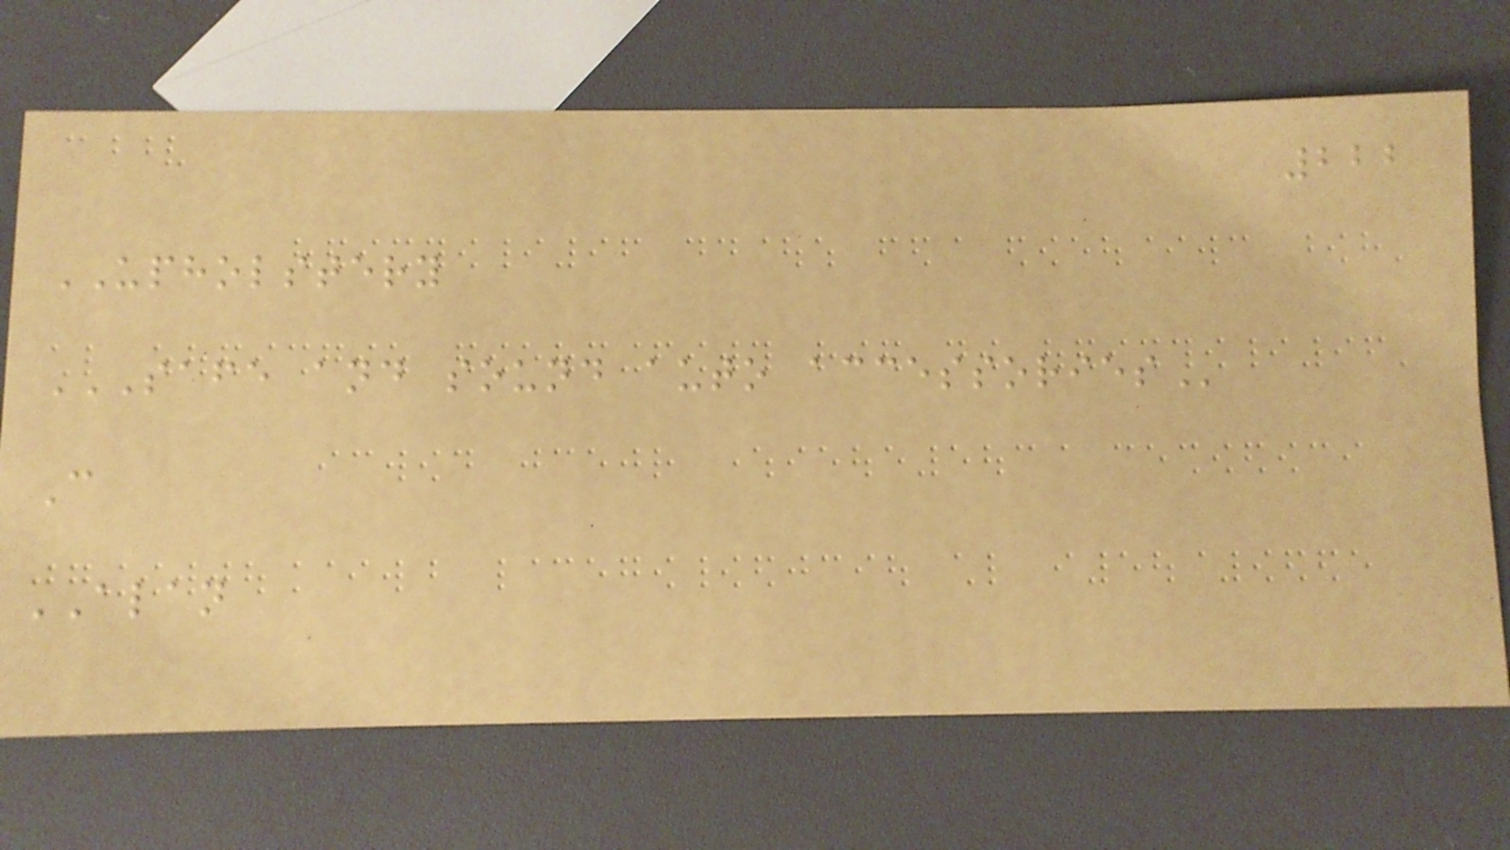222
UPHOLSTERY
SAFE AND SOUND AUTO ACCESSORIES
C
ALAN
